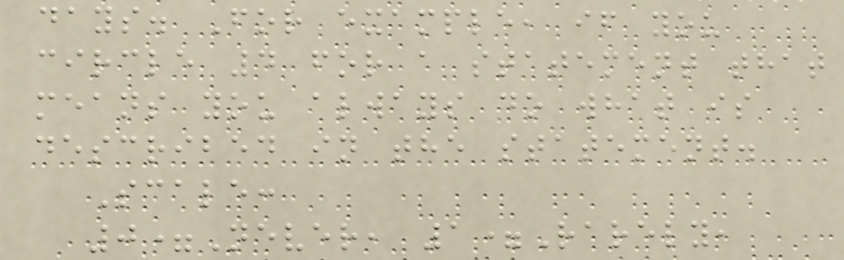days. For example, if you
circle 4 for a statement that
means you always do what is
described in the statement.
Scale:
0=Never, 1=Rarely,
